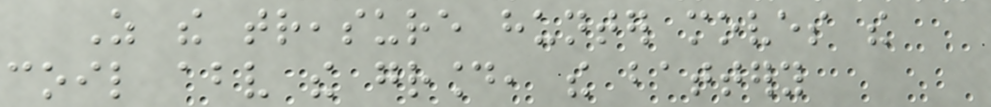As the treasure hunter moves the
coil above the ground, the battery
